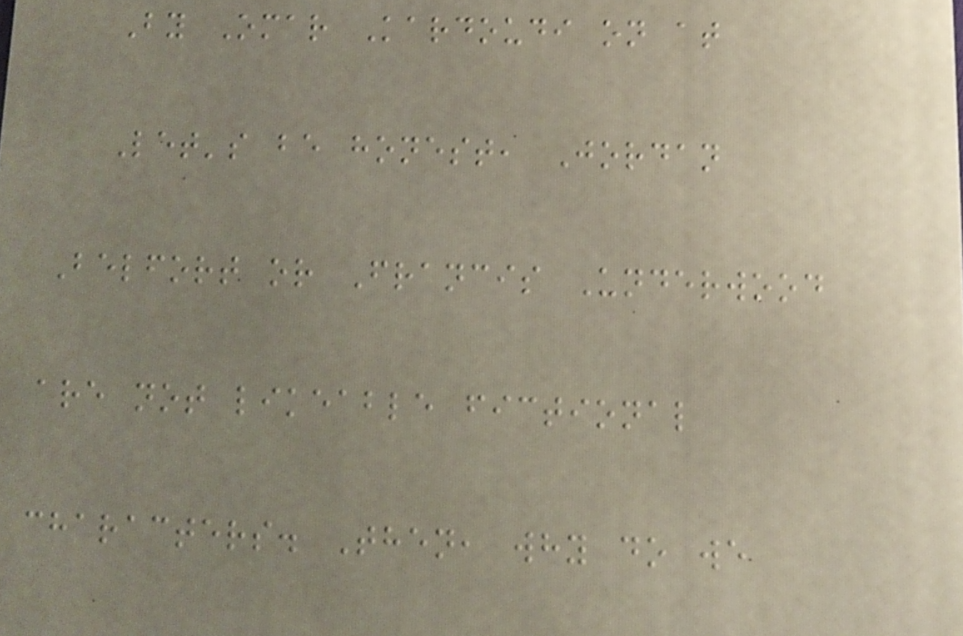By Omar Kardoudi on at
Let's be honest, Jordan
Belfort or Francis Underwood
are not likeable fictional
characters. Then, why do we
